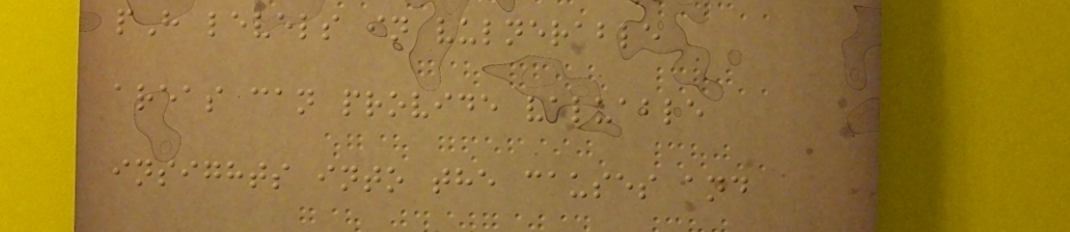pH levels in vulnerable
areas can provide valuable
insights into the causes and
